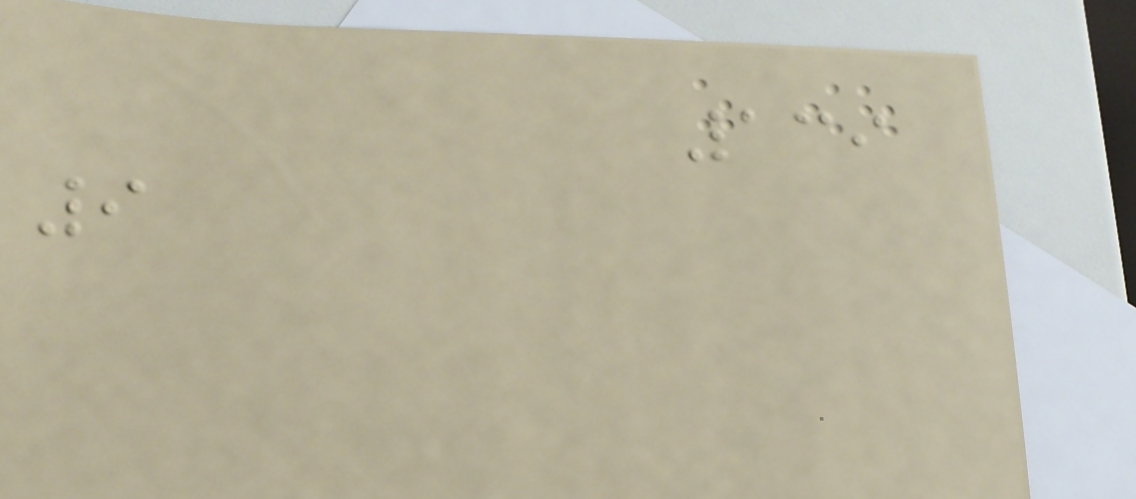139
9
